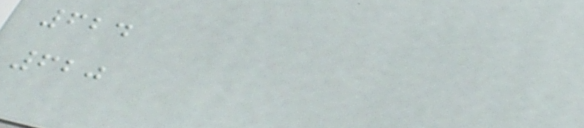624
620
